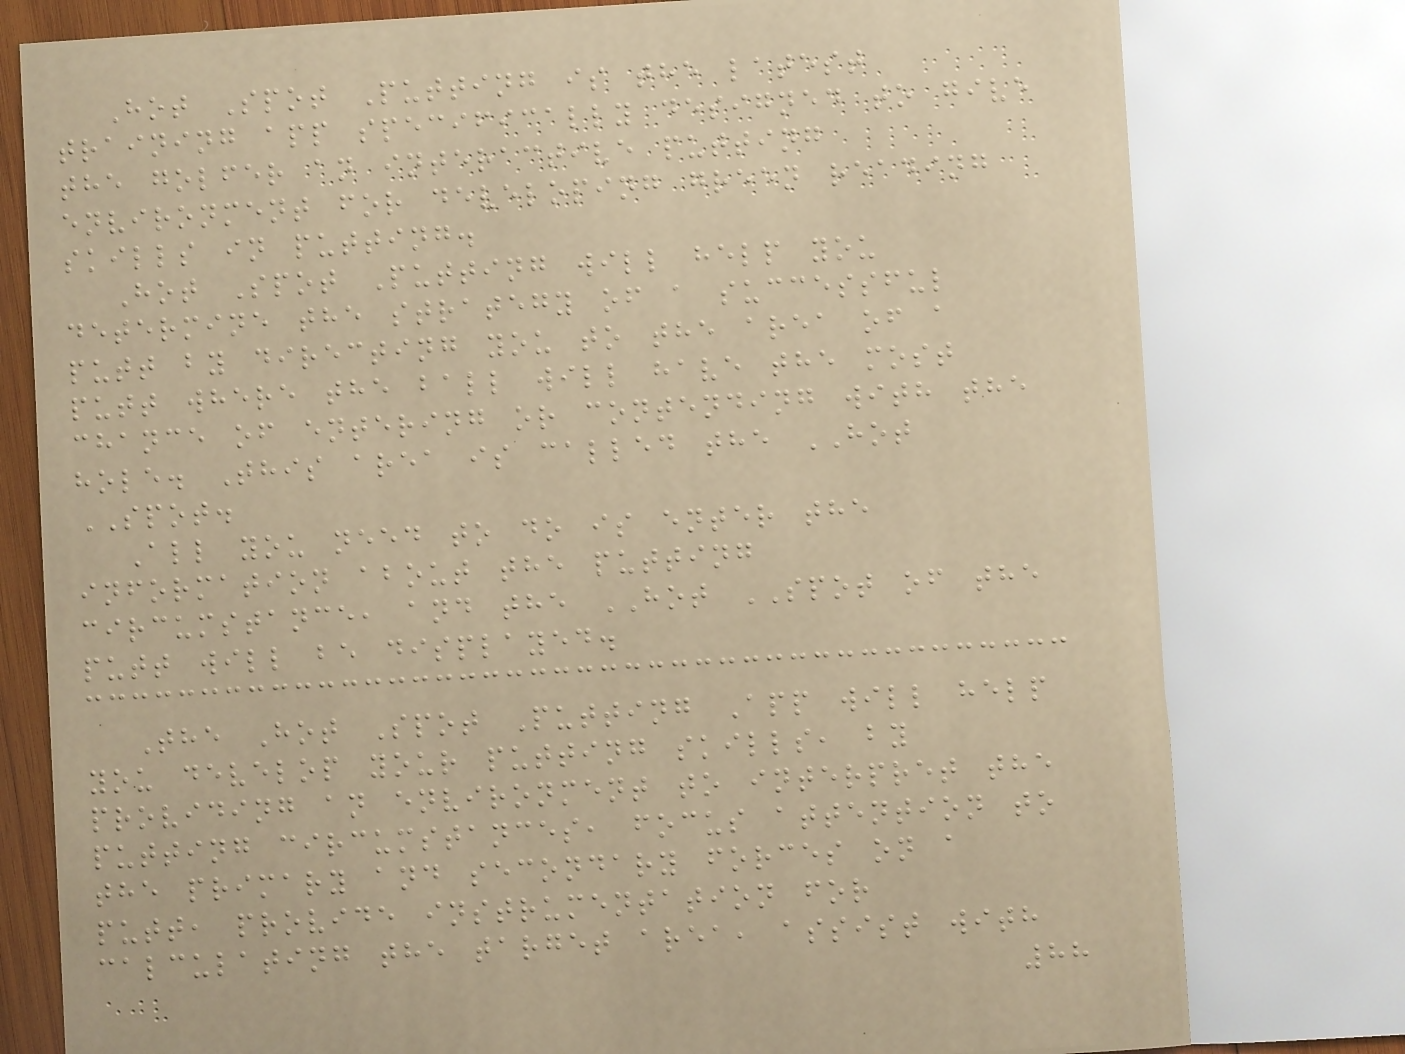Hot Spot Putting is the latest
training app specifically designed to give
the golfer an interactive putting
environment for developing green reading
skills in putting.
Hot Spot Putting will help you
determine the strategy of a successful
putt by directing you to the area of a
putt where the ball will have the most
chance of entering or contending with the
hole. This area is called the HOT
SPOT.
All you need to do is enter the
information about the putting
circumstance, and the HOT SPOT of the
putt will be displayed.
The Hot Spot Putting App will help
you develop your putting skills, by
providing an environment to interpret the
putting circumstances, focus attention to
the primary and secondary forces on a
putt, provide instrumentation for
calculating the target area, assist with
88
